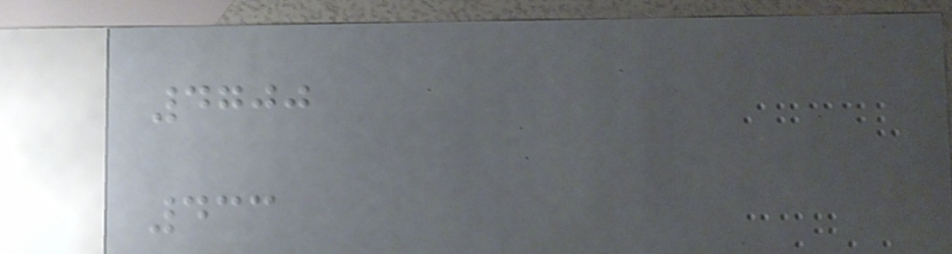4700
433
